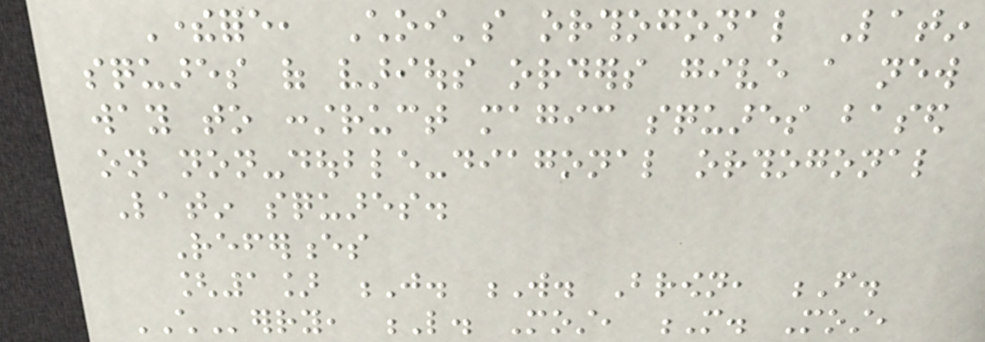Therefore, Choi's orthogonal Latin
squares of various orders give a new
way to construct magic squares based
on non-double-diagonal orthogonal
Latin squares.
References
[1] J. W. Brown, F.
CHerry, L. Most, M. Most,
